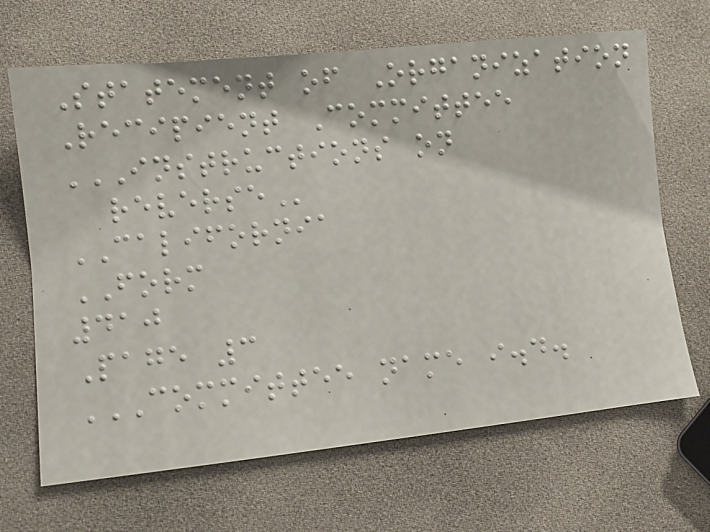Statement of Organization
Recipient Committee
INSTRUCTIONS ON
REVERSE
CALIFORNIA
FORM
410
Page 3
COMMITTEE NAME I.D.
